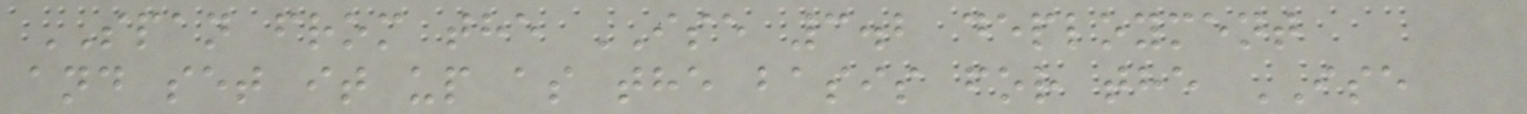SPAN from the ISE 3.2 deployment
and set it up as the basis for the ISE
